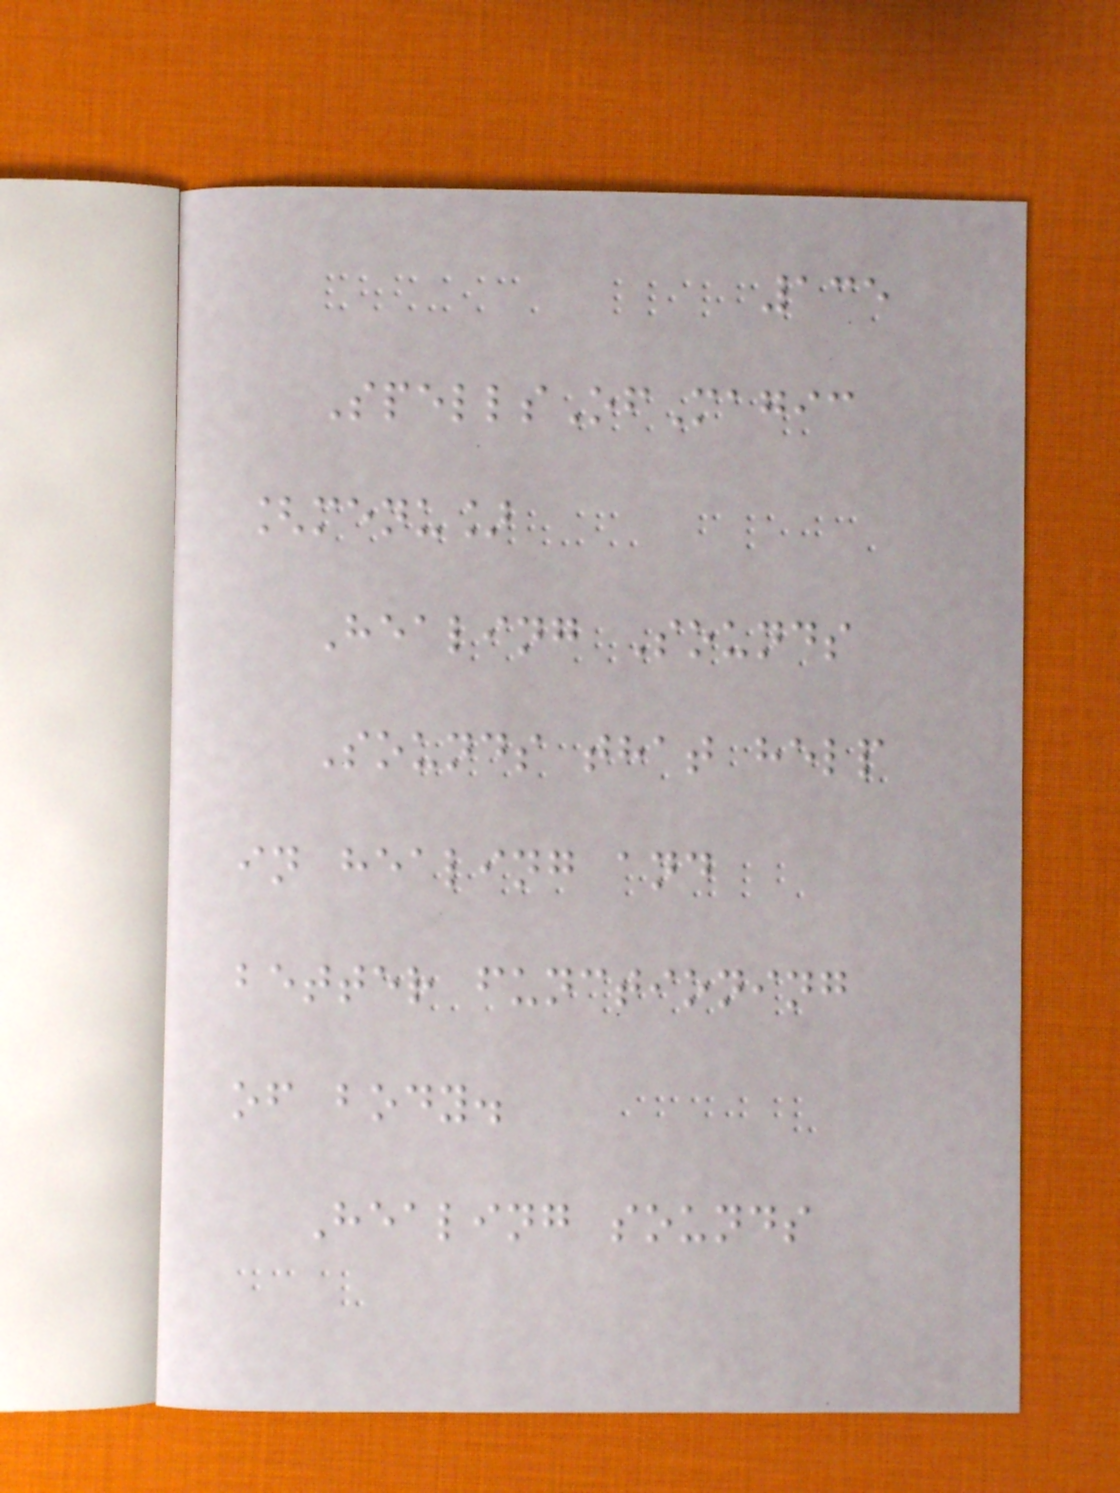135
SpellsOfMagic
[menu]
Healing Sounds
Sounds that help
in healing and
better functioning
of body.
Healing sounds
